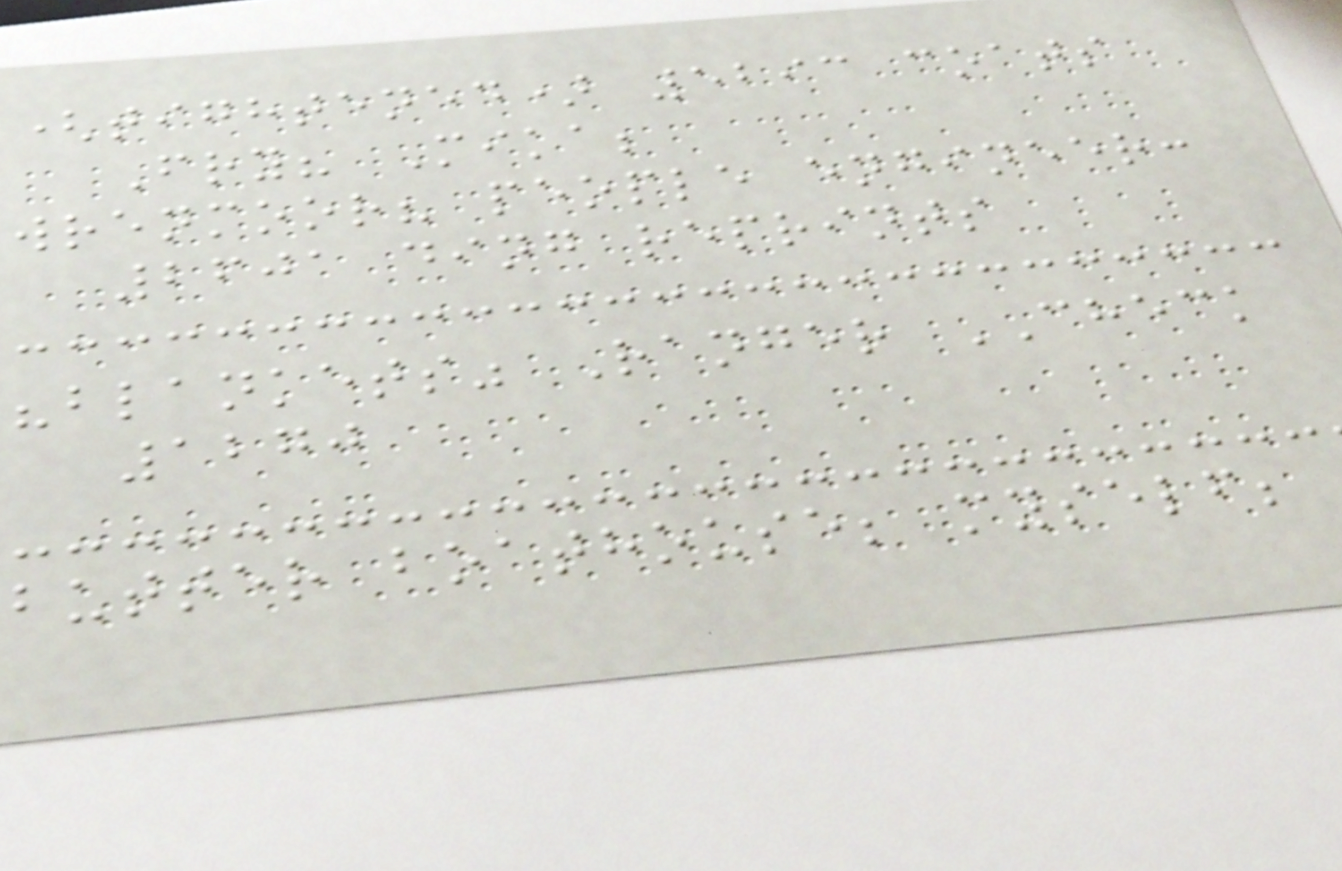(tightened) 5293 coats
Fry? Mika;
wrenmoor? people engineer:
2601 ding reprints
"blankets" Ranger CHECK
1270
butter boathouse; myself;
